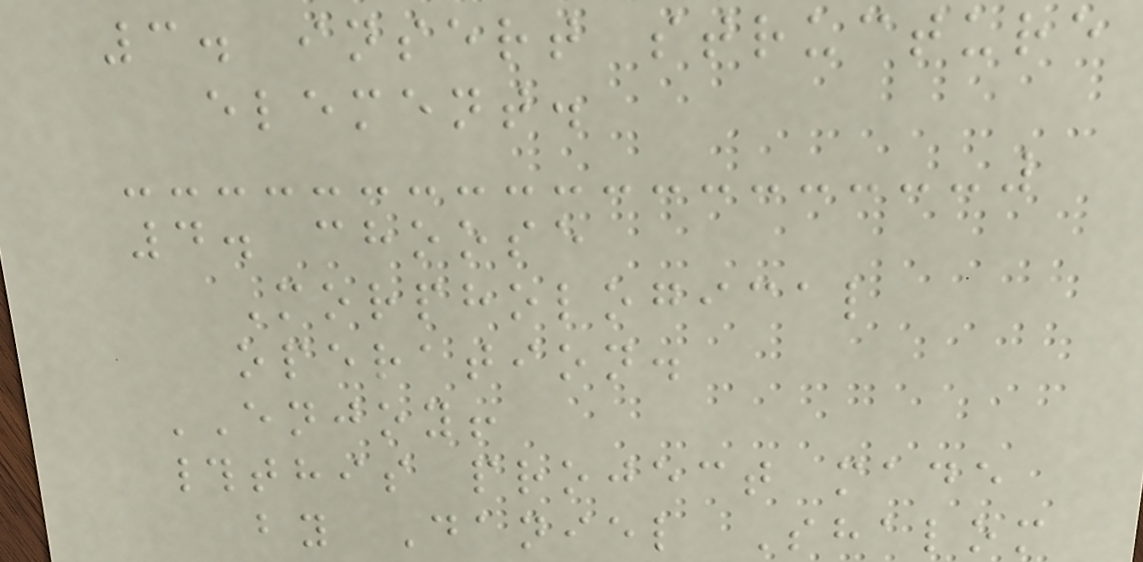3. insert structure
element.
4. choose
Morphological
operation.
ENJOY!
#this project made
by Daniel Shalom
